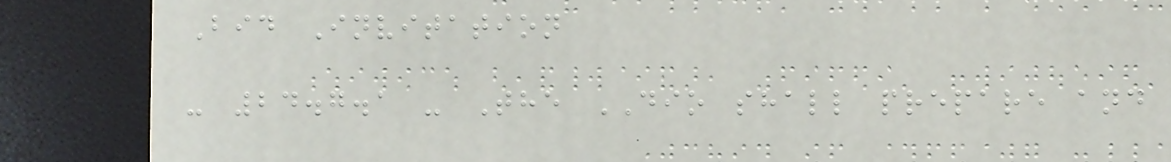Bid Invitation
- 24.7.1 - The DIO shall prepare and
